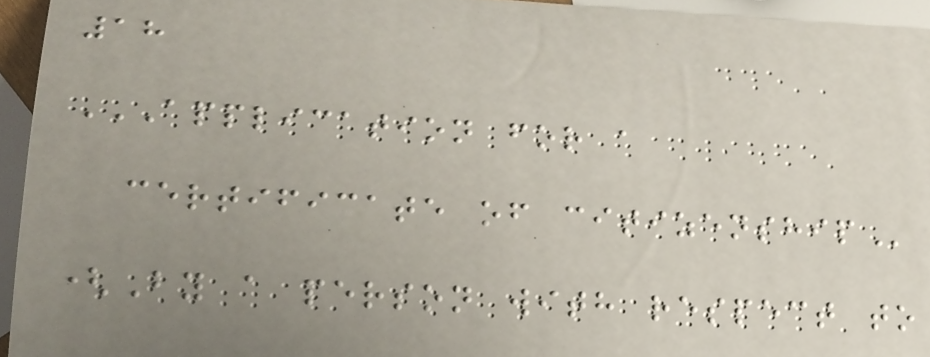18
APPLICATION FOR A
CERTIFICATE OF CITIZENSHIP
(By a person with respect to
